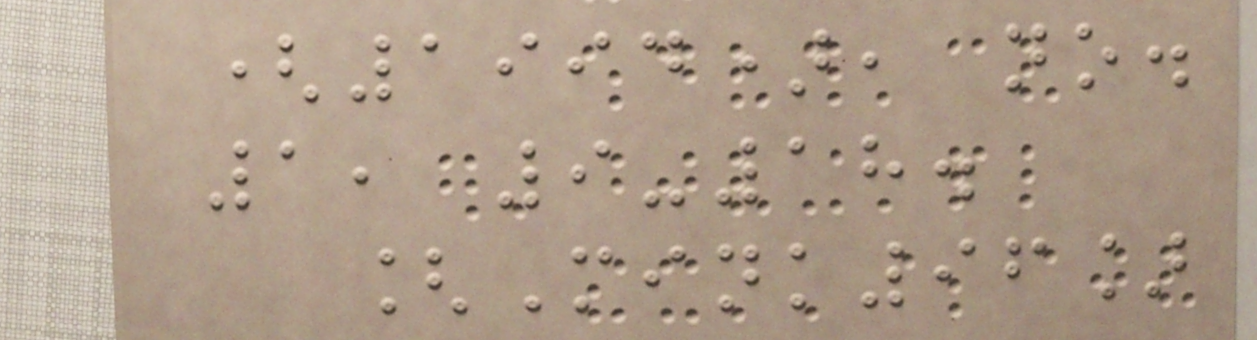(1994), no.
1, 9-18.
[Mink96]
